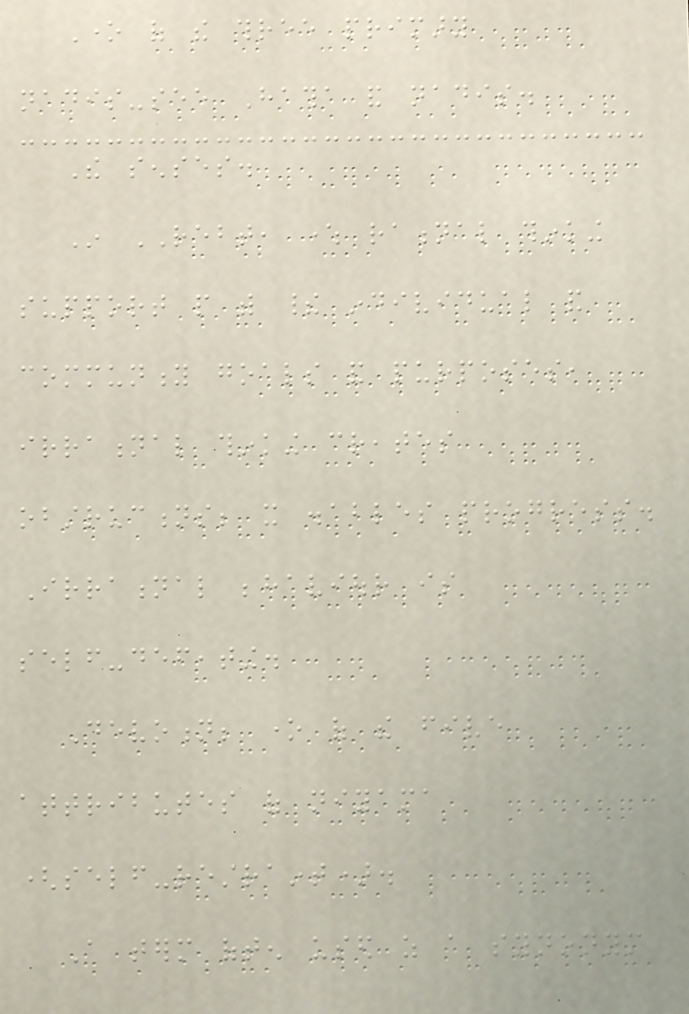One of the three primary
nadis-see Hatha and nadis.
The senses.
In REBT, where rational thinking
support people with their individual and
community goals and purposes,
irrational thinking creates
obstructions; it disables progress.
Irrational behaviour is
self-defeating.
Devotion; one of the five
attributes of niyama
(self-restraint).
A term often used as a synonym
